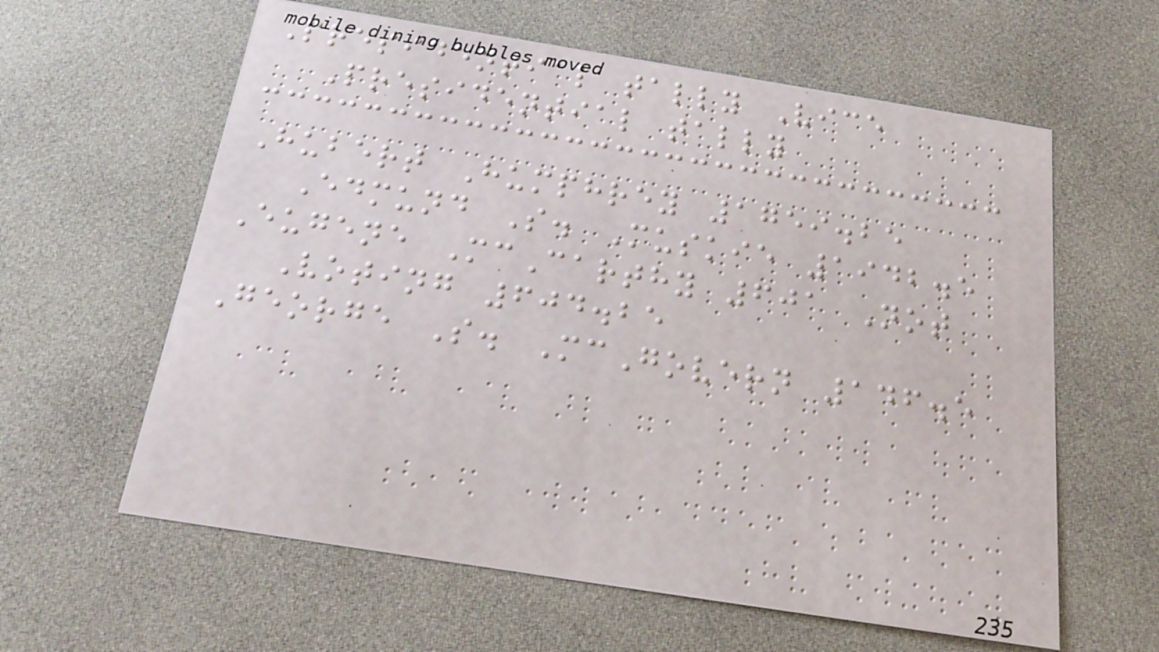Presidential tally Vice
Presidential tally
Hubert Humphrey 1759.25
Edmund S. Muskie 1942.5
Eugene McCarthy 601 Not
Voting 604.25
George S. McGovern 146.5
